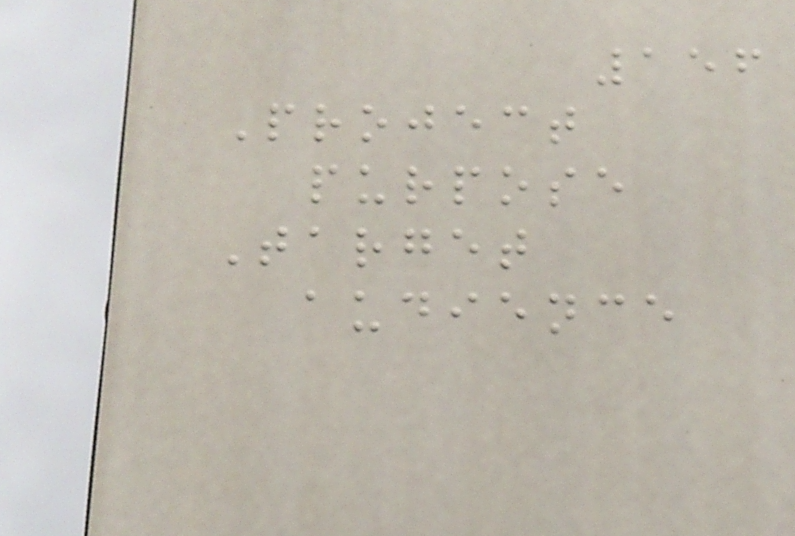156
Project
purpose
Target
audience
